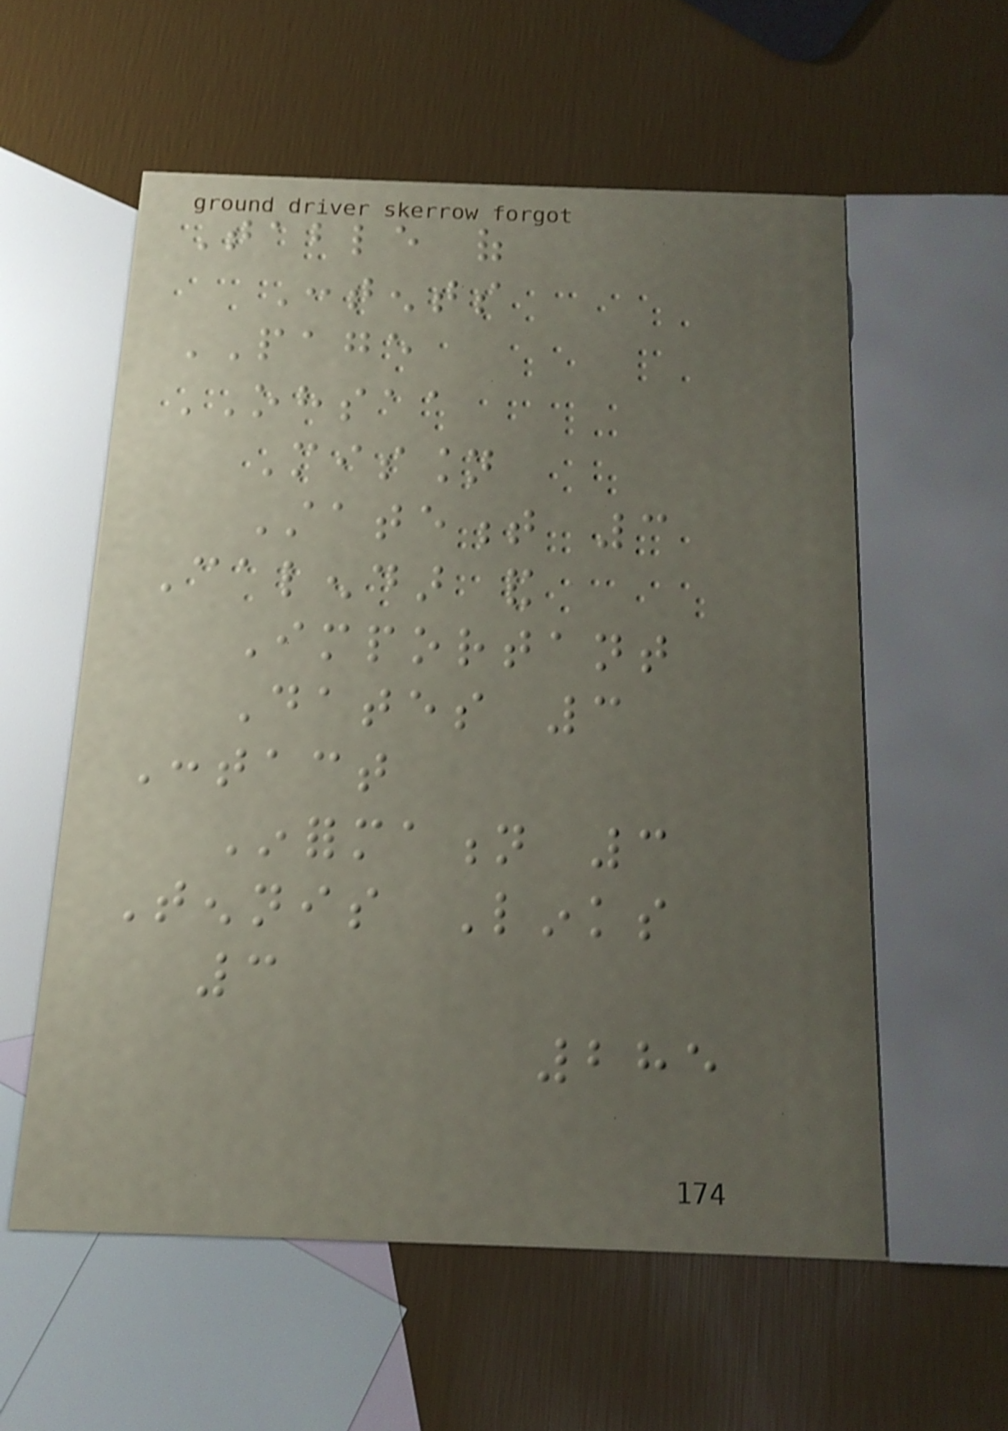Table of
Contents
PAGE
OHSAA
Mission
Statement 3
Calendar and
Important
Dates 3
Contact
Information 3
Tennis Links
3
285
